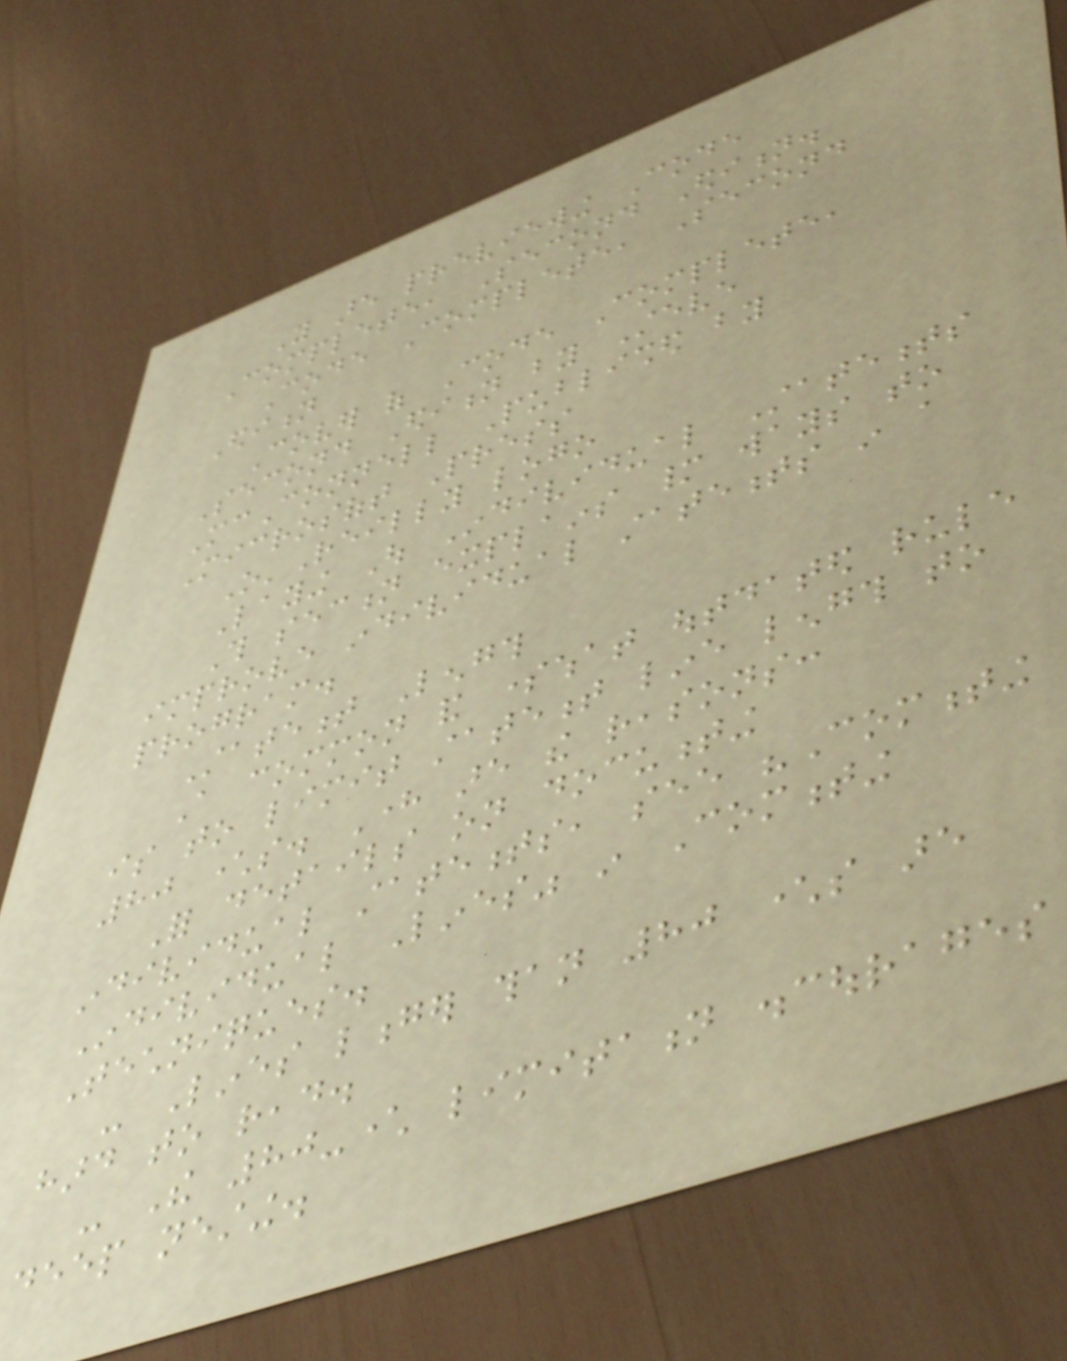You are previewing Code
Complete, Second Edition.
Code Complete, Second
Edition
Cover of Code Complete,
Second Edition by Steve
McConnell Published by
Microsoft Press
O'Reilly logo
Laying Out Individual Statements
This section explains many ways to
improve individual statements in a
program.
Statement Length
A common and somewhat outdated rule
is to limit statement line length to
80 characters. Here are the reasons:
For details on documenting
individual statements, see "Commenting
Individual Lines" in Commenting
Techniques.
- Lines longer than 80 characters are
hard to read.
- The 80-character limitation discourages
deep nesting.
